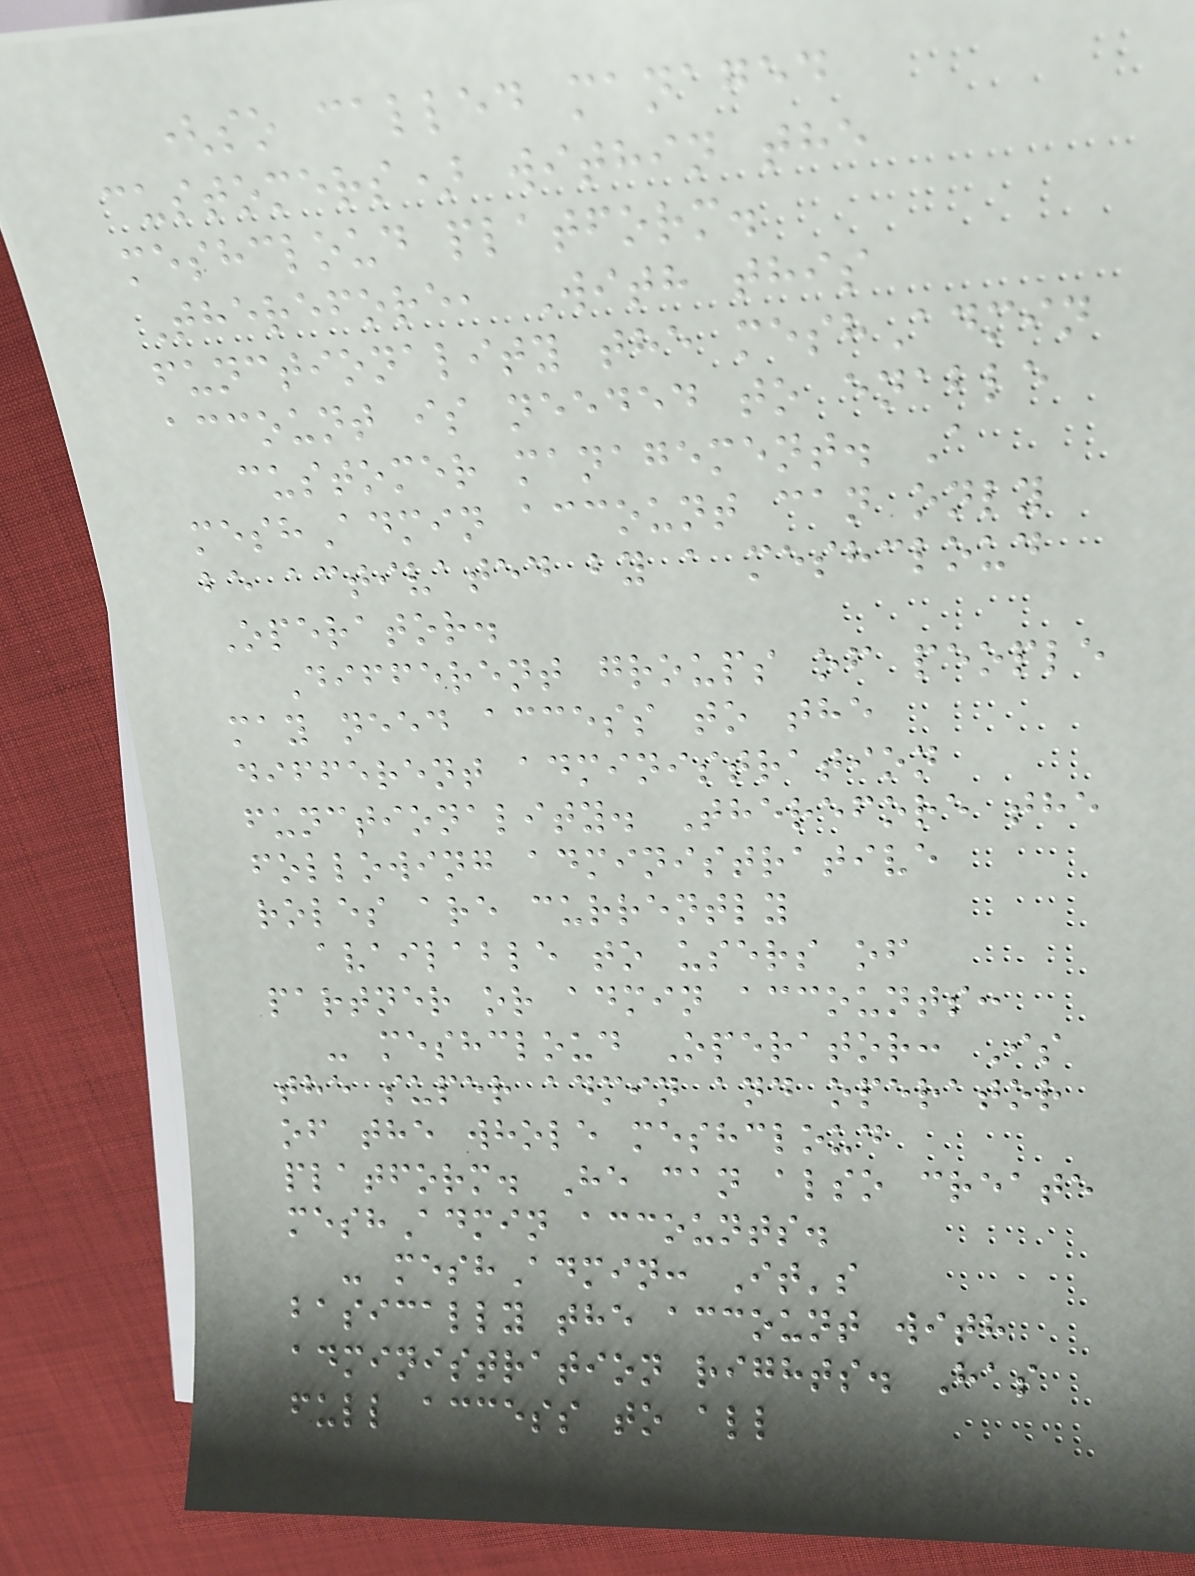(so called managed
customers) within the
meshcloud platform.
Therefore, With this
functionality the meshAdmin
account is needed to enable
customer management. A
meshAdmin account can only
be activated by a meshcloud
Operator.
Different groups of people
may need access to the
different administration
functionality. Therefore the
following administrative
roles are currently
available to users of
partner or admin accounts:
- meshcloud Operator: Is
the super admin and operator
of the whole meshcloud
platform. He can also create
meshAdmin accounts.
- meshAdmin: It's
basically the account with
administration rights. Has
full access to all
